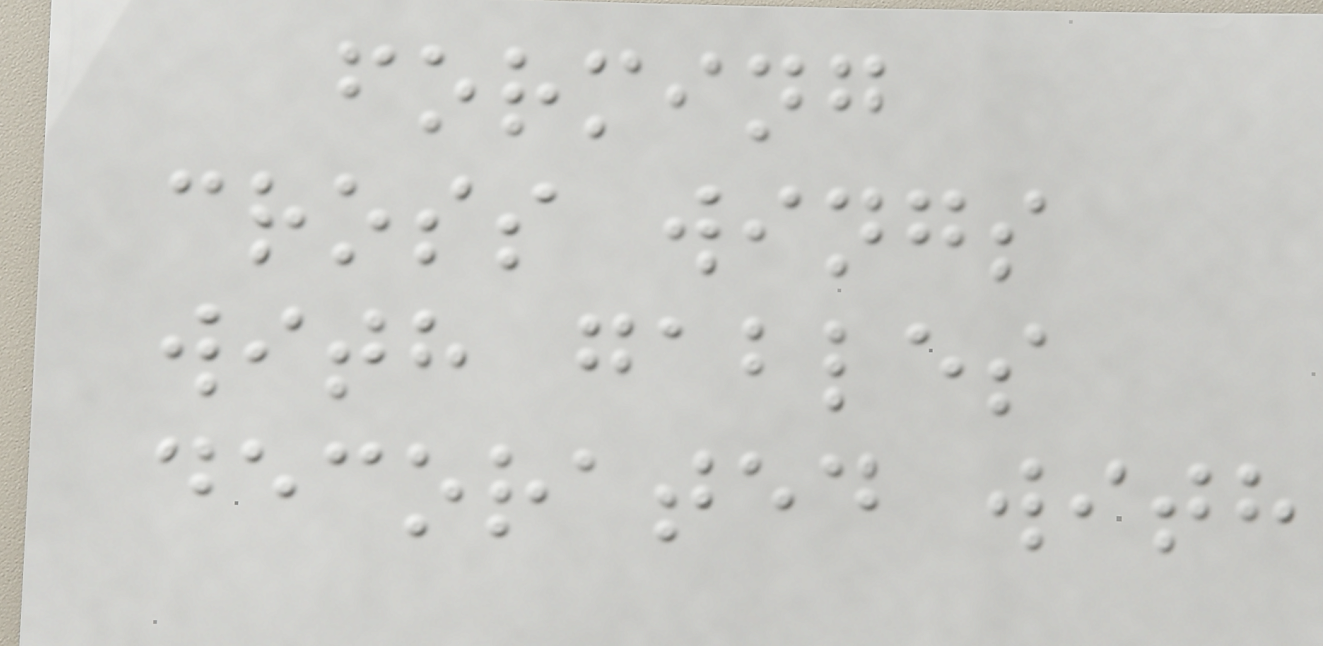forming
cross wings
with gables
decorated with
